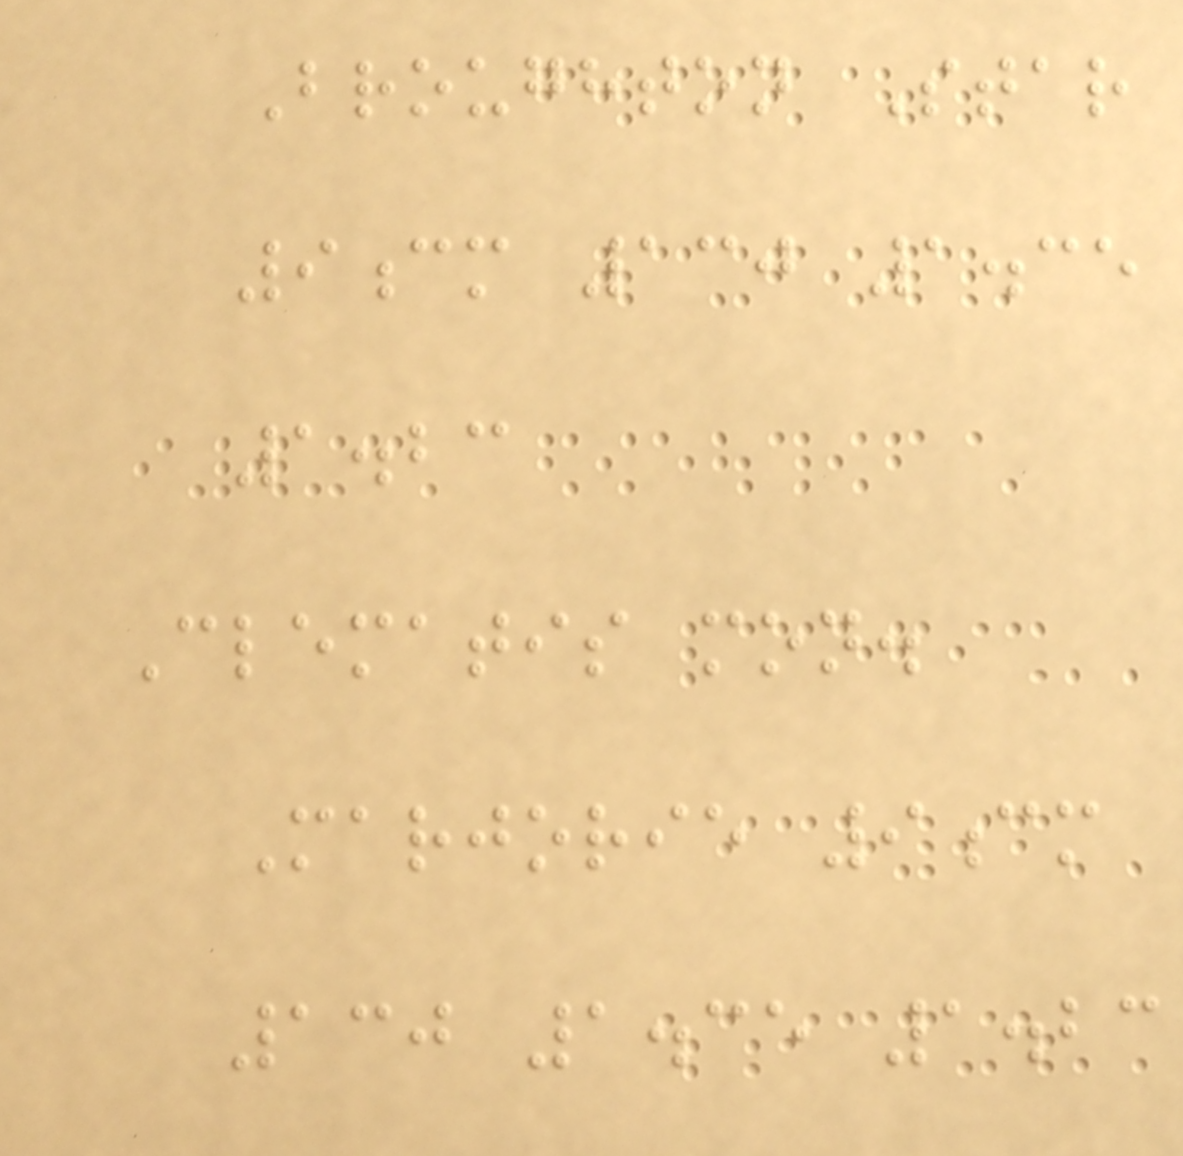Broughton Star
9cm 130 1.35
1.23
Clematis mon.
Marjorie 9cm
130 1.35 1.23
